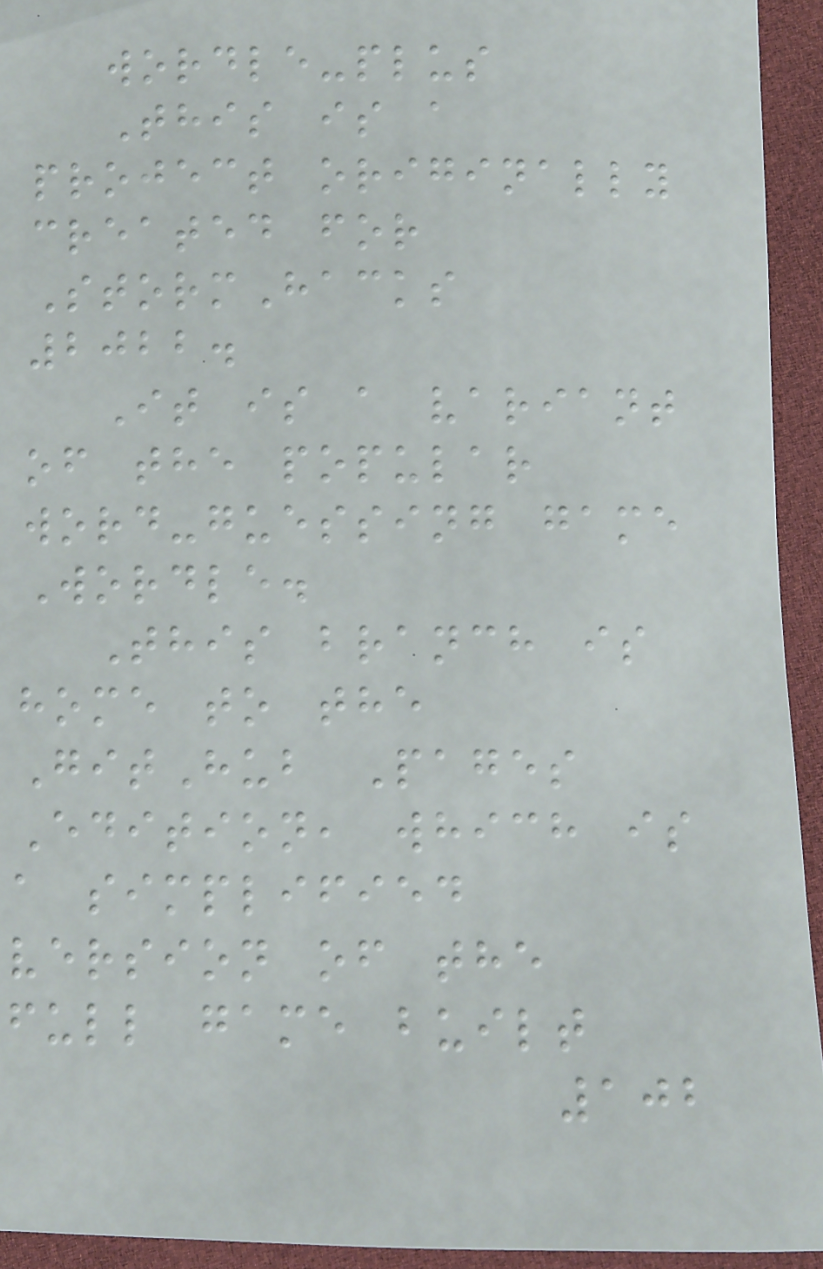wordle-plus
This is a
project originally
created for
StormHacks
2022.
It is a variant
of the popular
word-guessing game
Wordle.
This branch is
home to the
GitHub Pages
Edition, which is
a simplified
version of the
full game built
102
